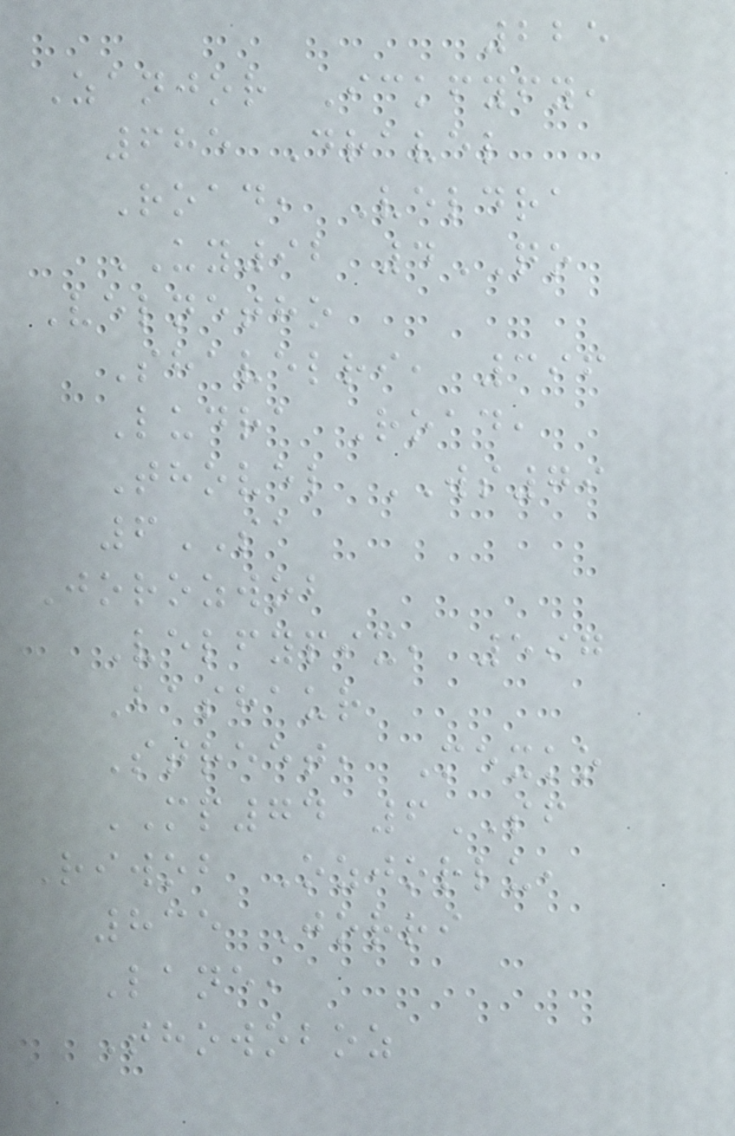225
Zanjor Ickfyfy,
685 Dravel
Road, Veldra
UY92 4QO
Velnetho
Shavelri, 396
Ludra Road,
Thovel WS79
6SA
Jorozwob
Velfypix, 597
Bashaur
Street, Mexko
MP74 6SF
Riwob Ozjorlu,
835 Jorri
Lane,
Thowoboz
